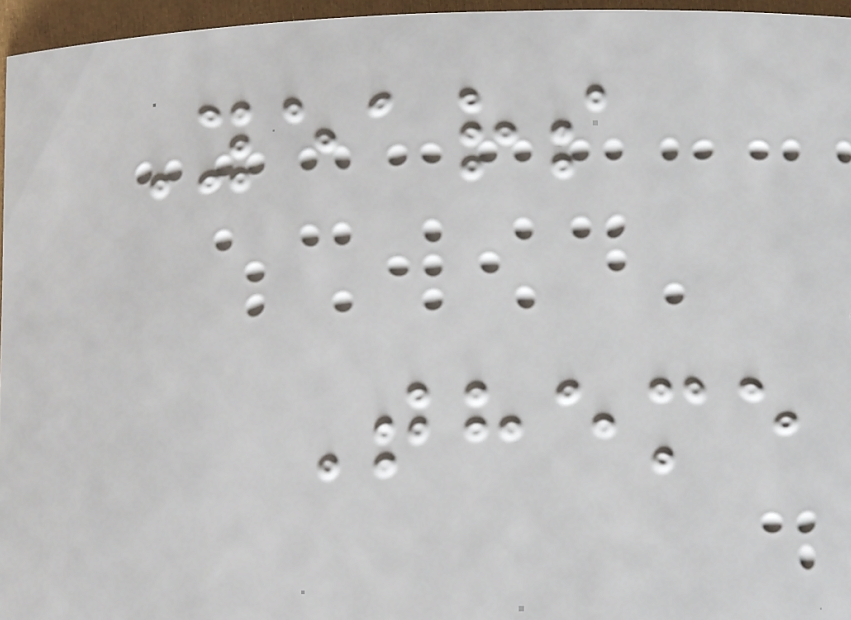Years
Theme
